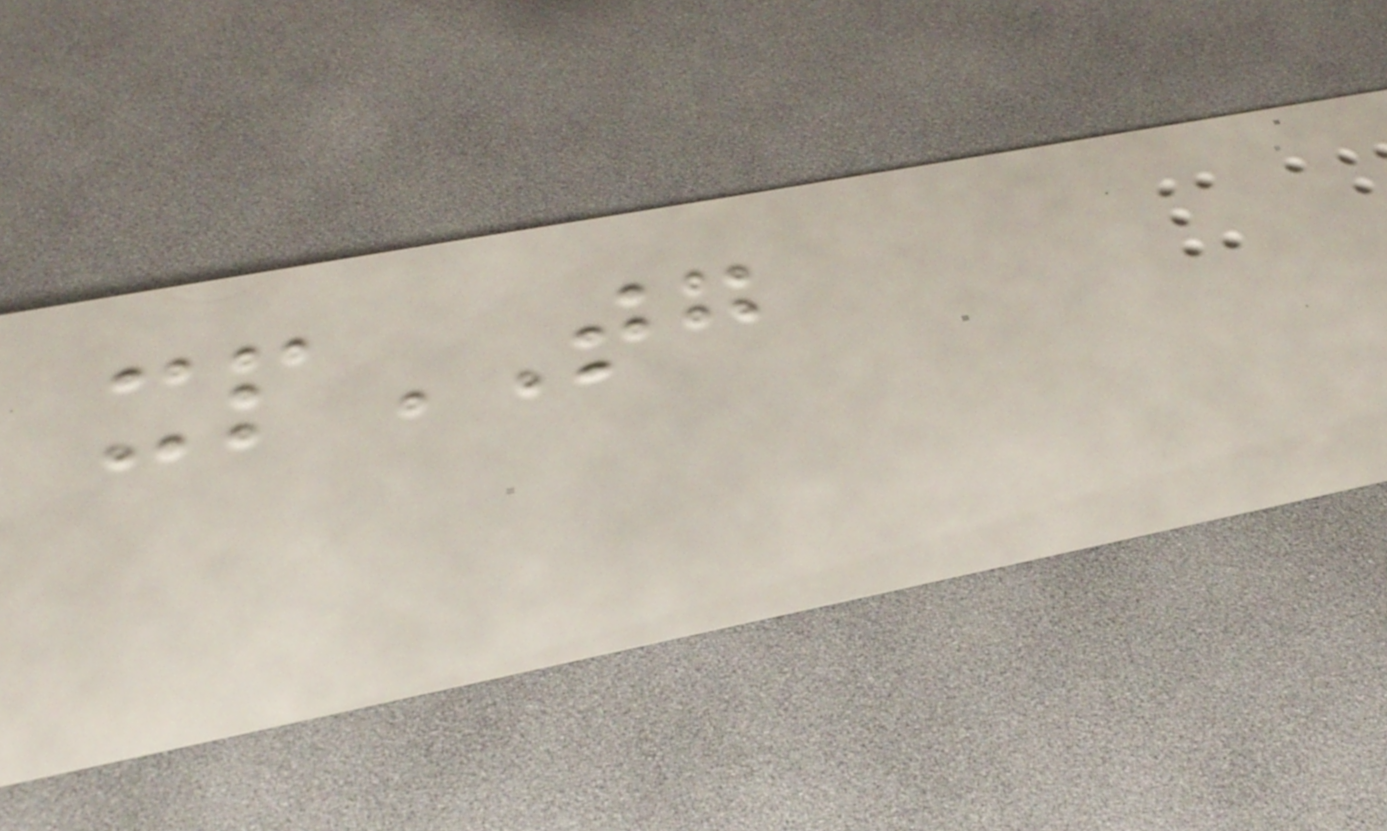xpTG
